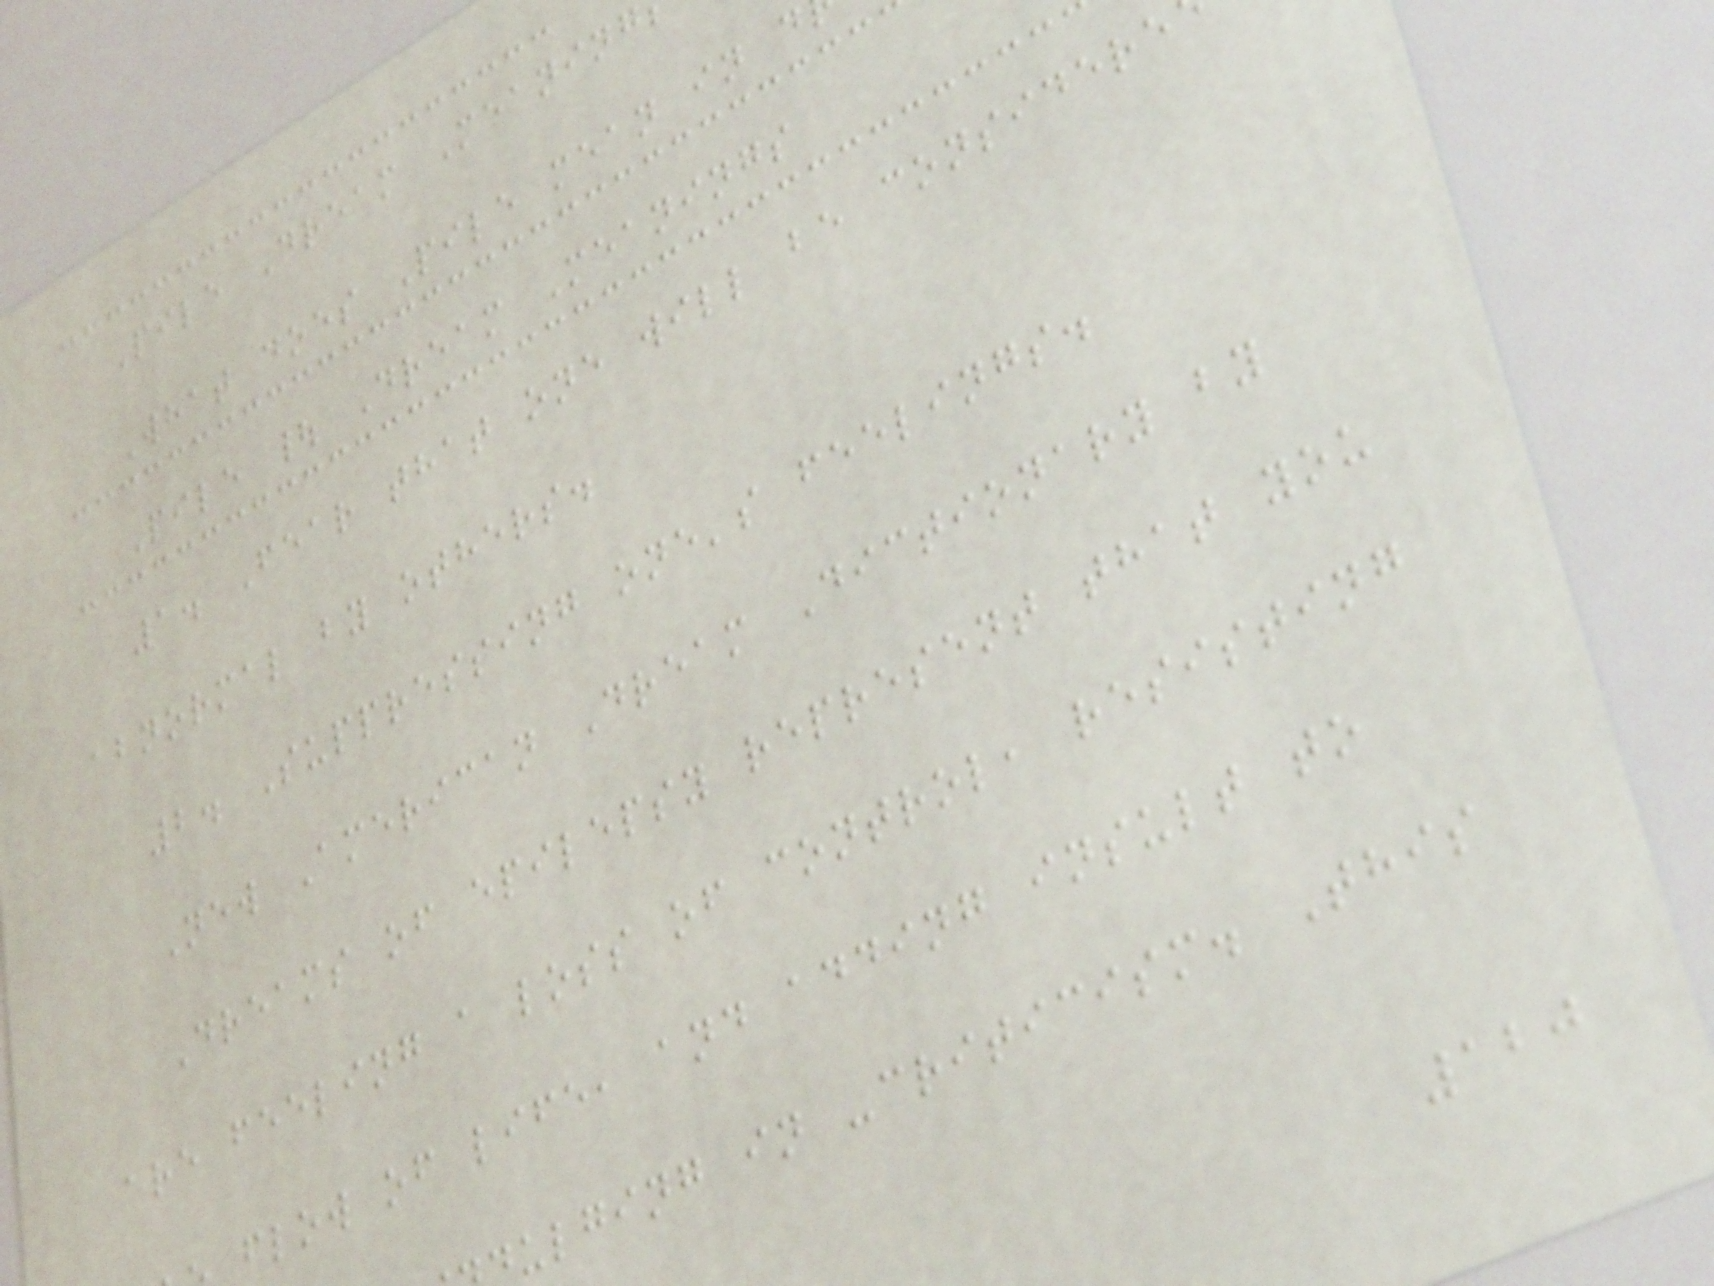Pile Dream Meaning
What does Pile mean in d
Pile | Dream Meanings
1. Fear that one will be considere
abnormal by others.
2. Suppressing one's feelings.
New American Dream Dictionary by
Dreams of epilepsy represent that you
are feeling a loss of control, resisting
flow of life, and adding insult to
ulging in -criticism. This
120
